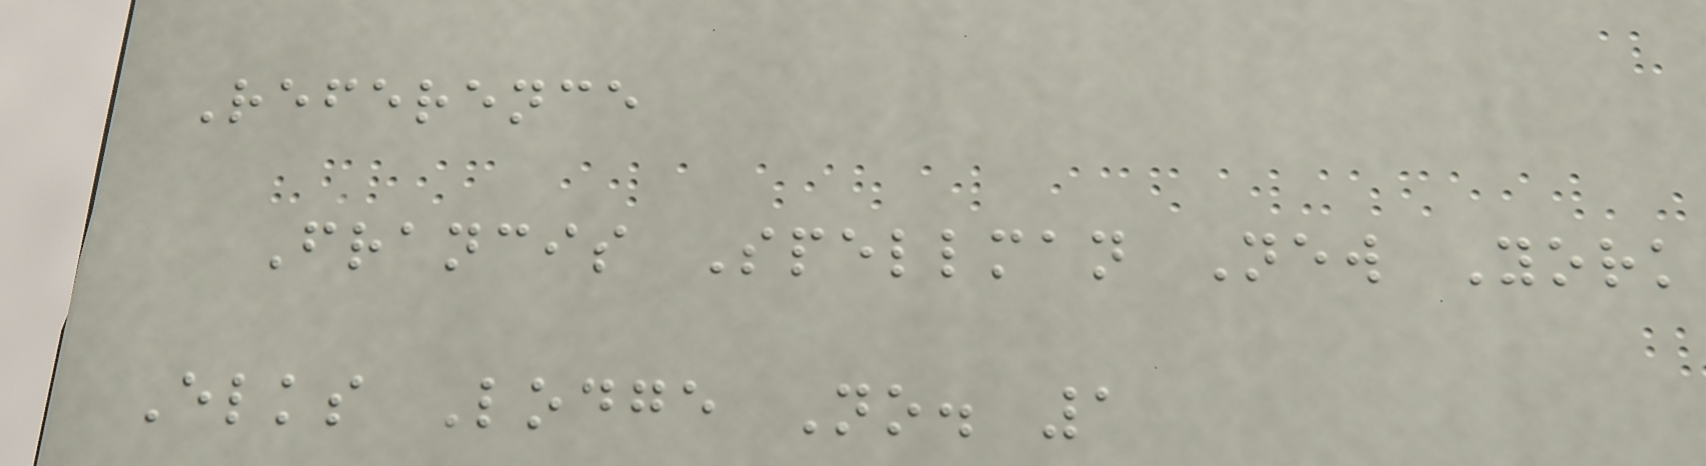Reference
Francis Spellman New York
Elks Lodge No. 1
